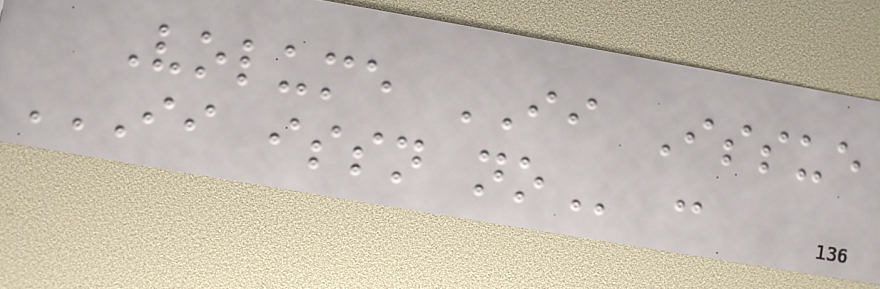Volume II Issue
II ISSN NO :
